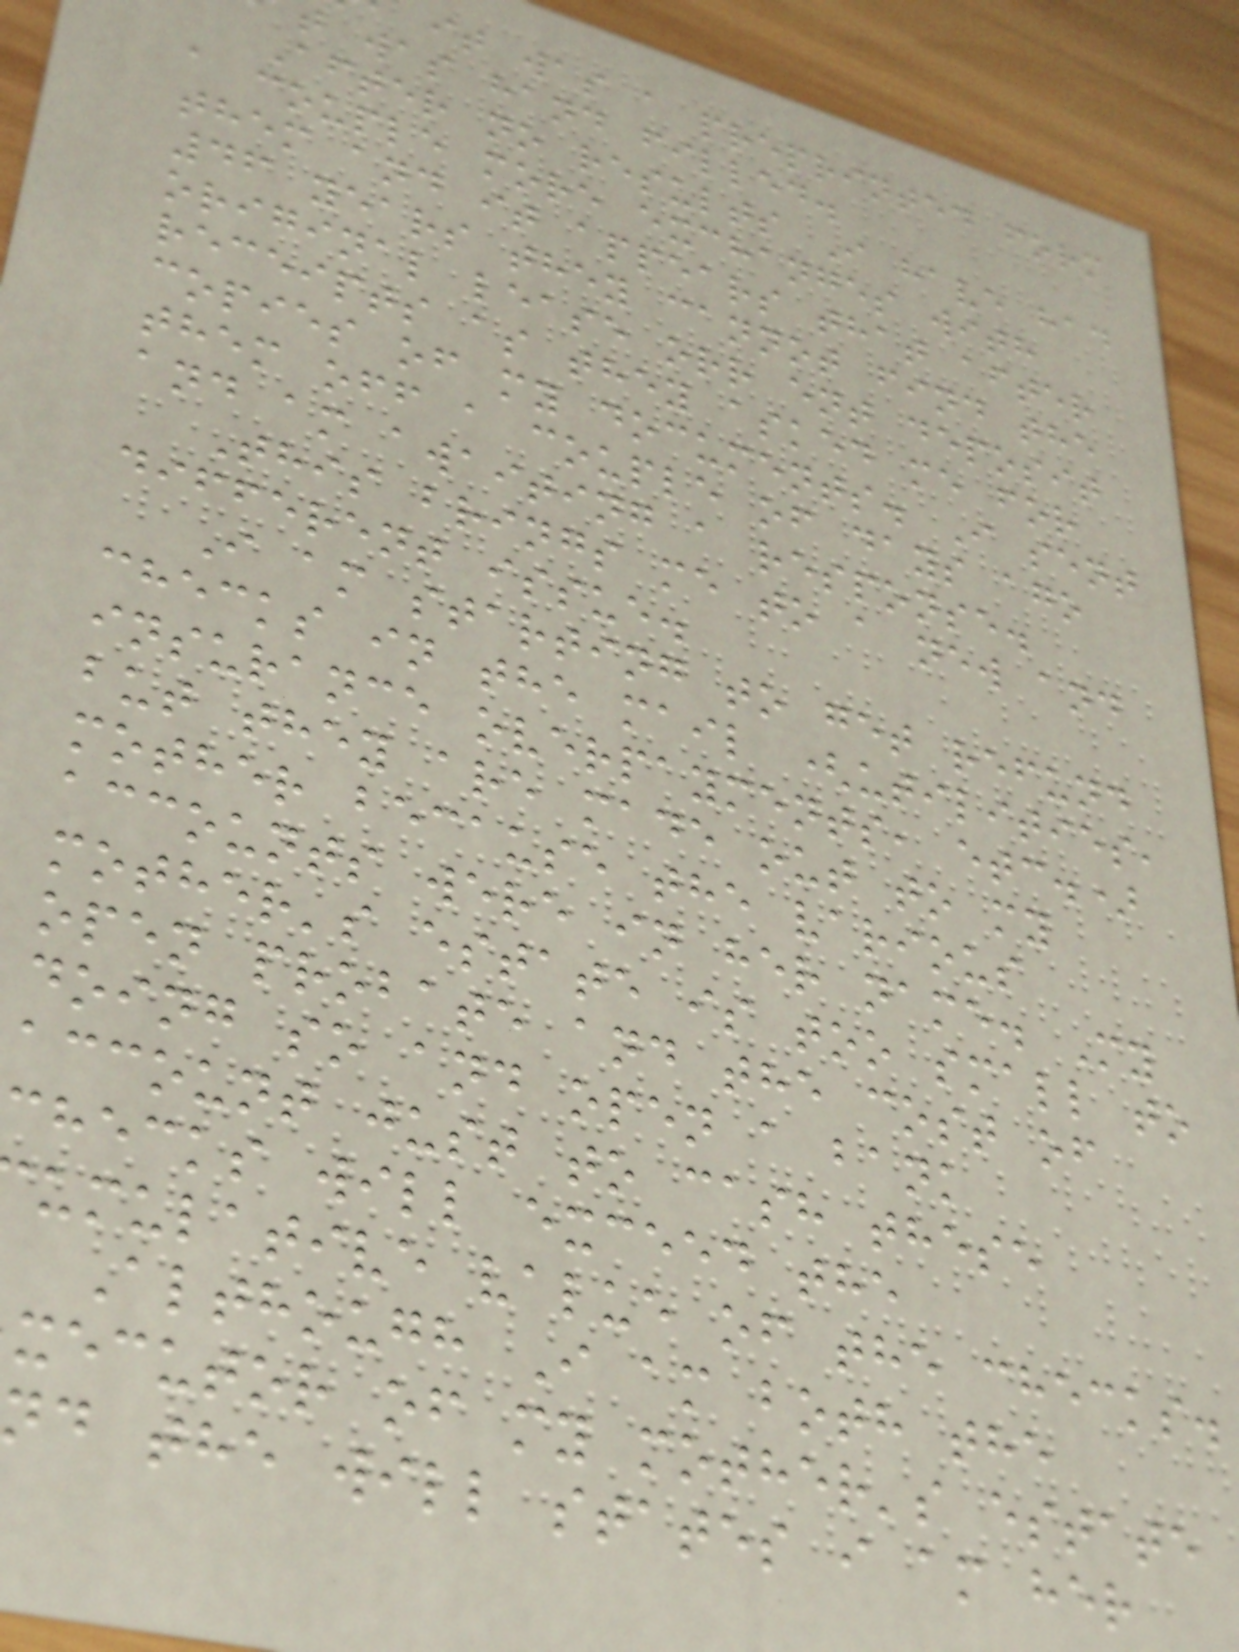it was a preprinted form
t was hand filled.
After no results I have had
a couple more exchanges with
them and it appears that after
46 years they cannot find the
original lease orr ent deposit
receipts as they asked me for
copies of my documents. I sent
them off a couple of days ago
and am awaiting a response.
This brings me to a new and
different issue.
I am starting to get refund
checks in the mail (utilities,
insurance overpayments, etc.)
but they are made out to my
mother because the various
accounts were in her name. My
mother's estate is too small to
open probate and the cost of
doing so and open a bank
account just to cash these
checks will exceed the
umulative value of the checks.
Although I am both the
xecutor of my mother's estate
d the will states i am her
